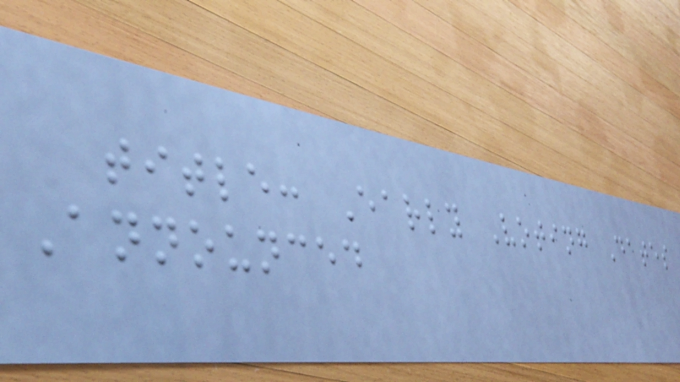title: Early Voting Dates
Announced
